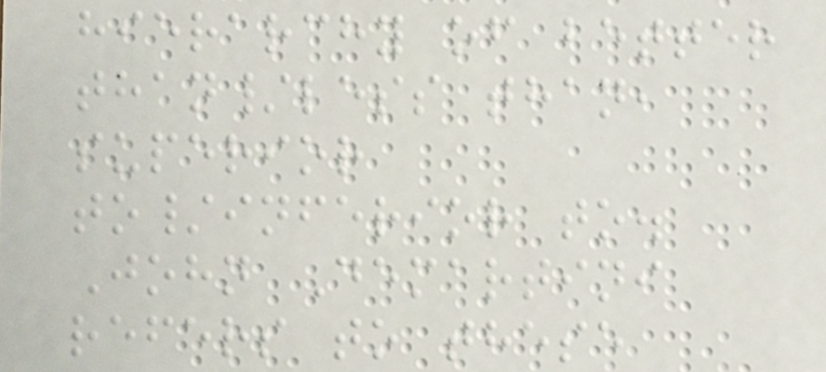hierarchy of better
than/less than,
superior
to/inferior to.
John Demartini
refers to these
